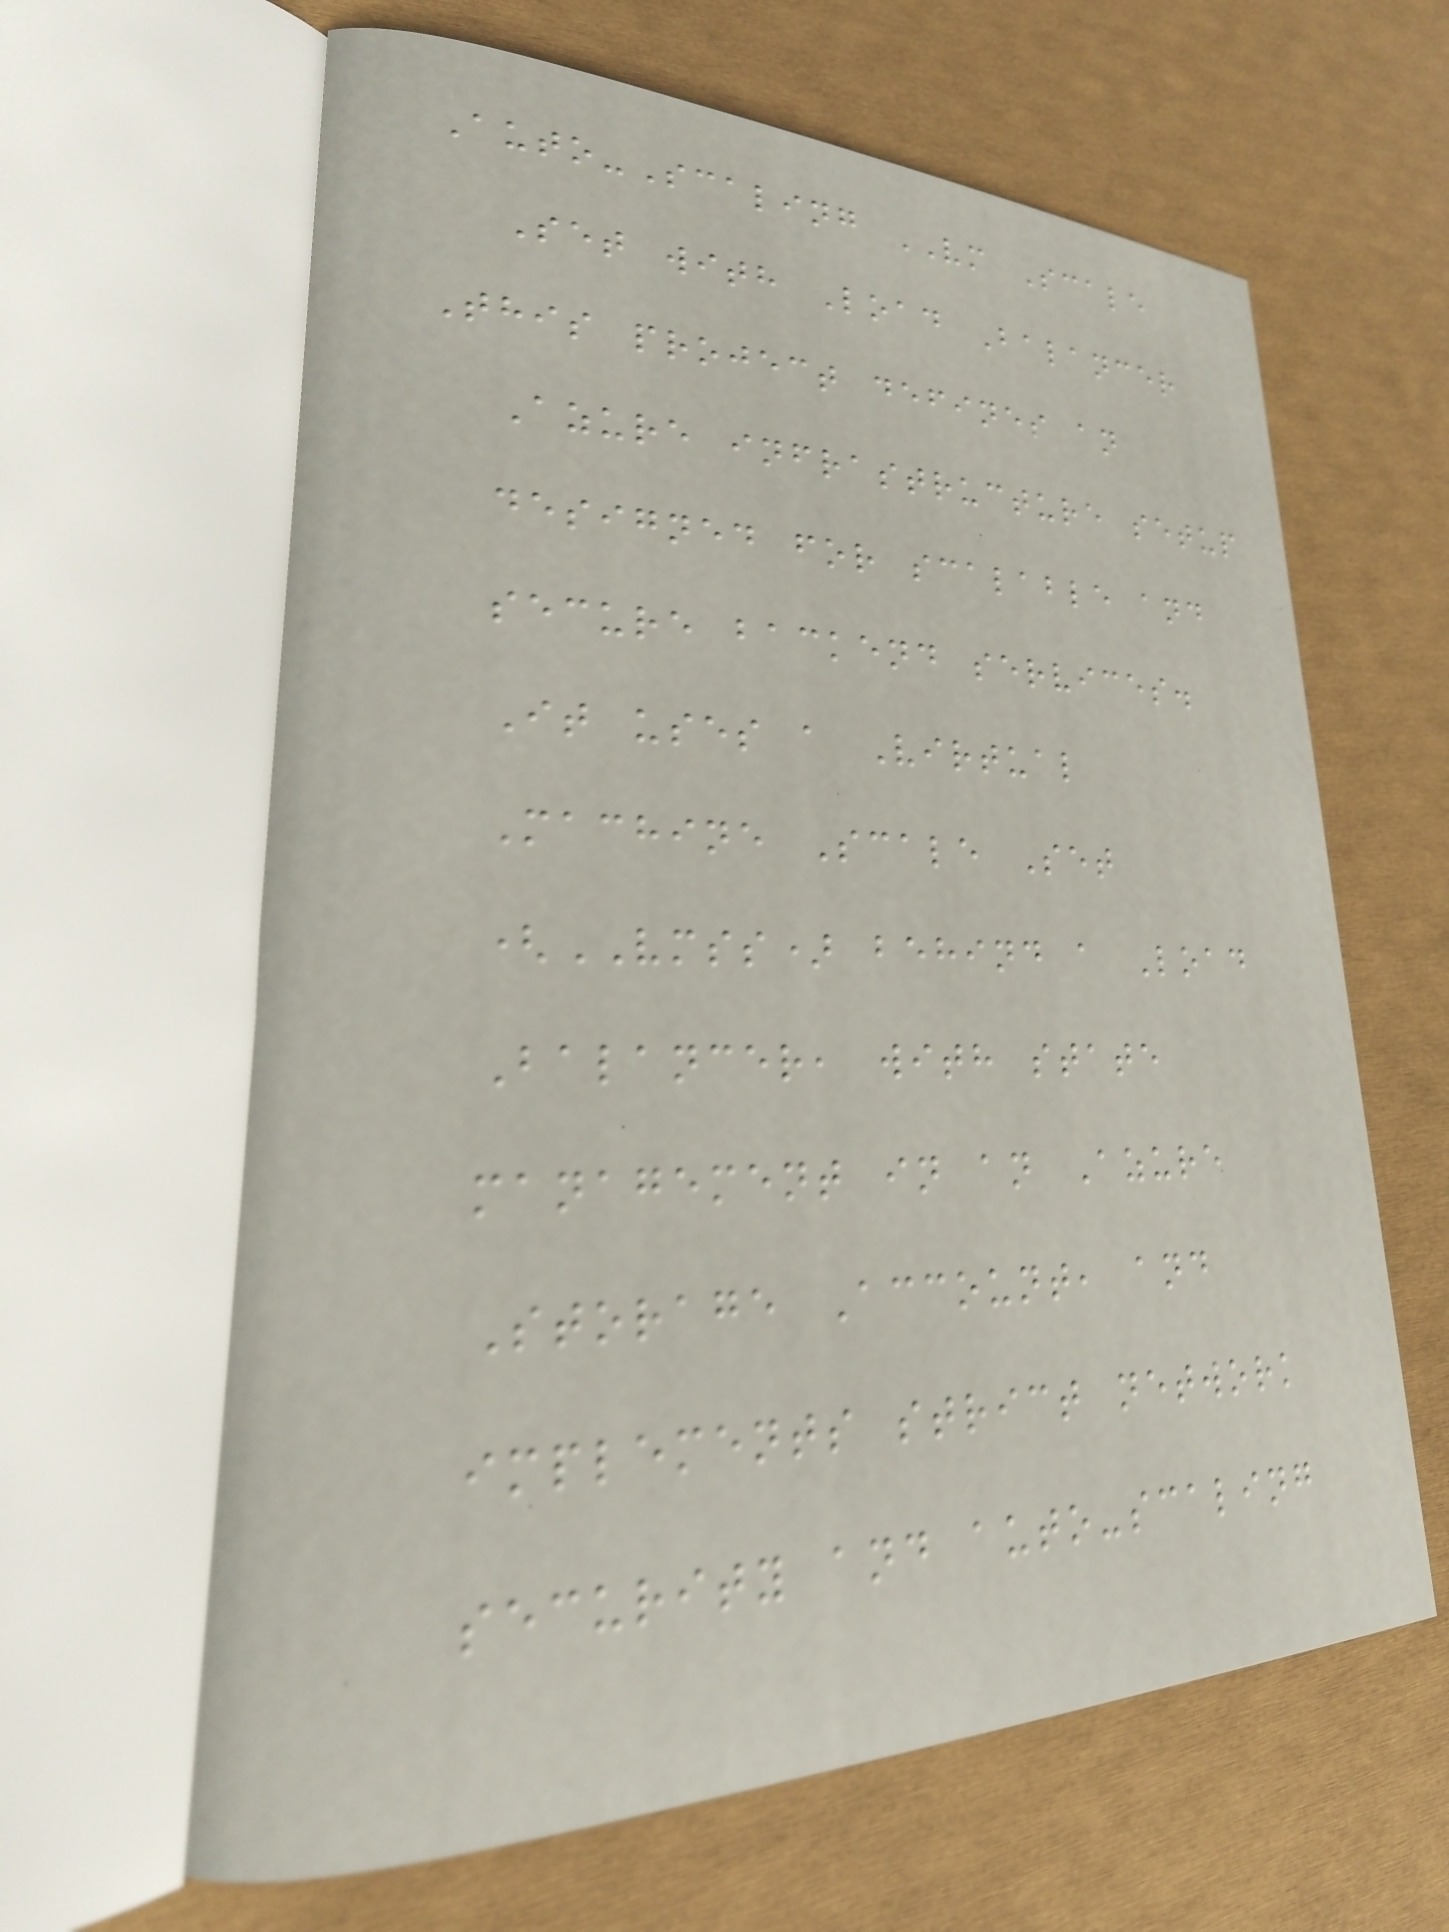Auto-Scaling VM Scale
Set with Load Balancer
This project defines an
Azure infrastructure setup
designed for scalable and
secure backend services.
It uses a Virtual
Machine Scale Set
(VMSS) behind a Load
Balancer, with state
management in an Azure
Storage Account, and
implements strict network
security and auto-scaling
